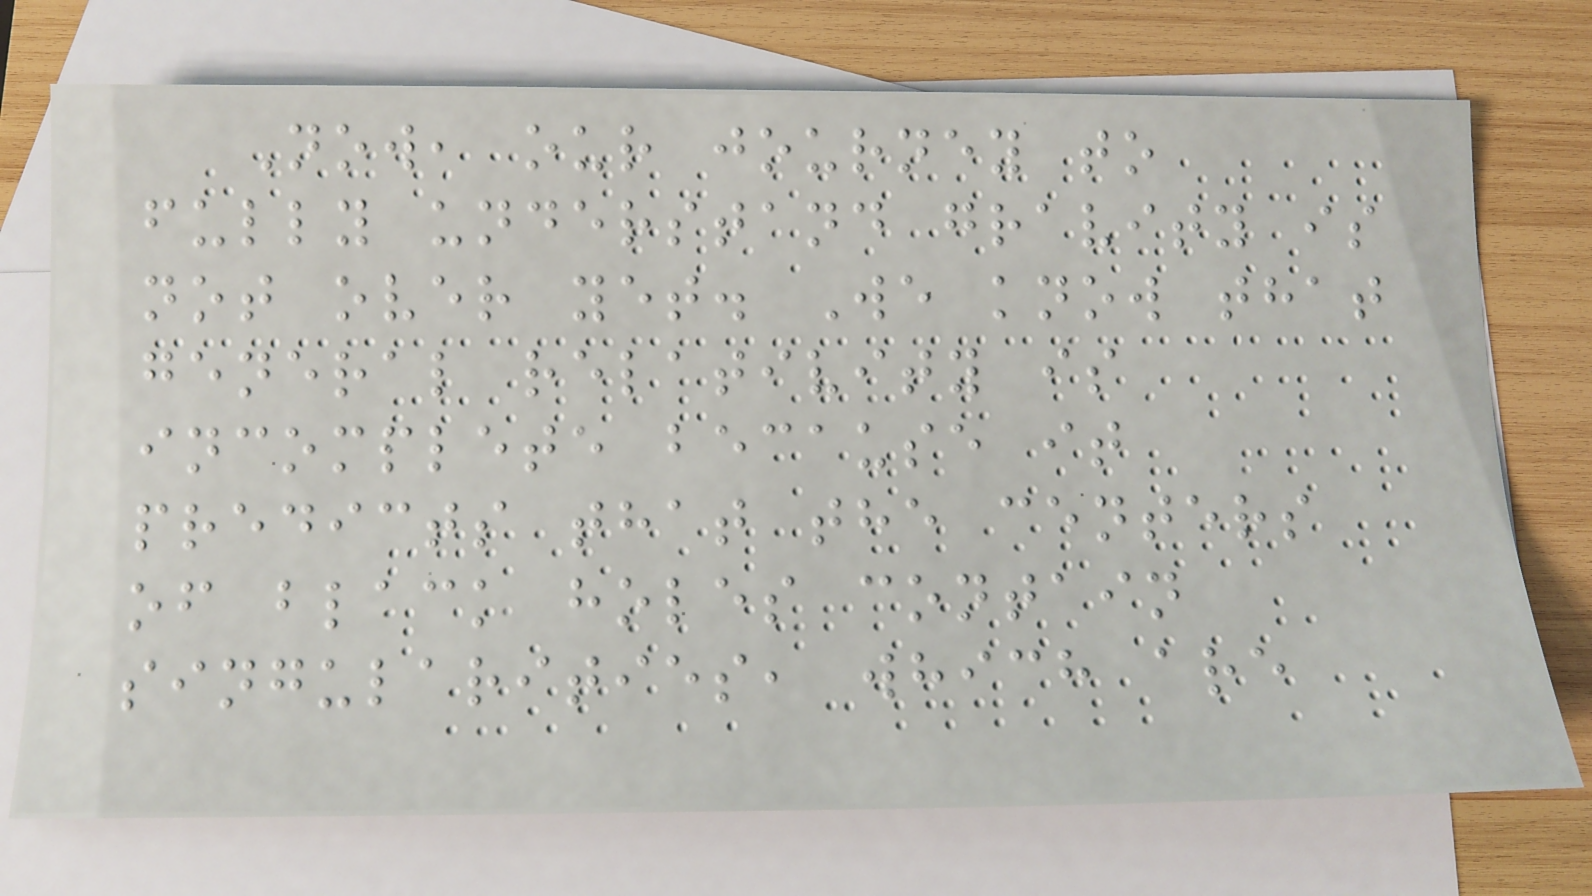Now, our journey to
fully understand gravity is
not over yet. We know that
general relativity is
incomplete because it
predicts that the centers
of black holes contain
singularities, which are
